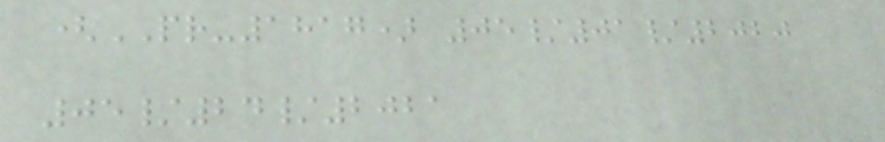(PR-1817) 05/01/2020
05/24/2021
